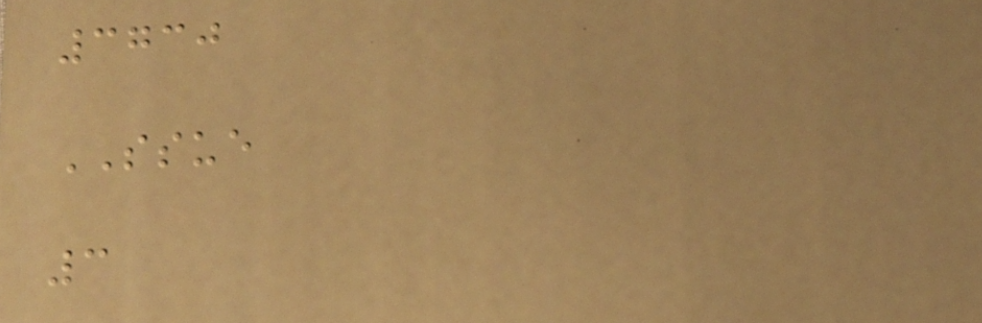3730
SSUE
3
